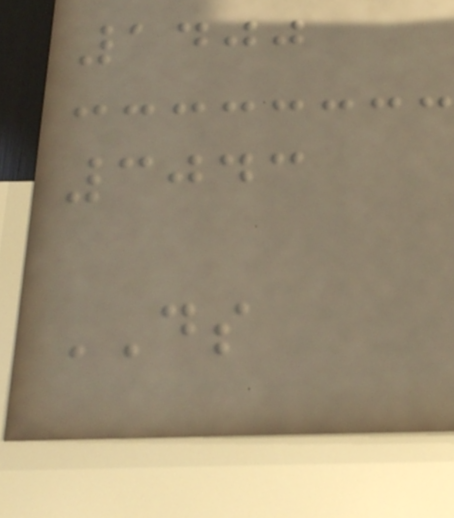1400
3043
DS
